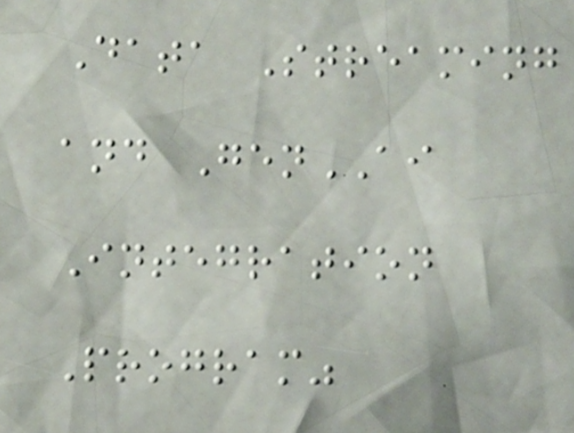Data Streaming
and GenAI
Integration
Program"
